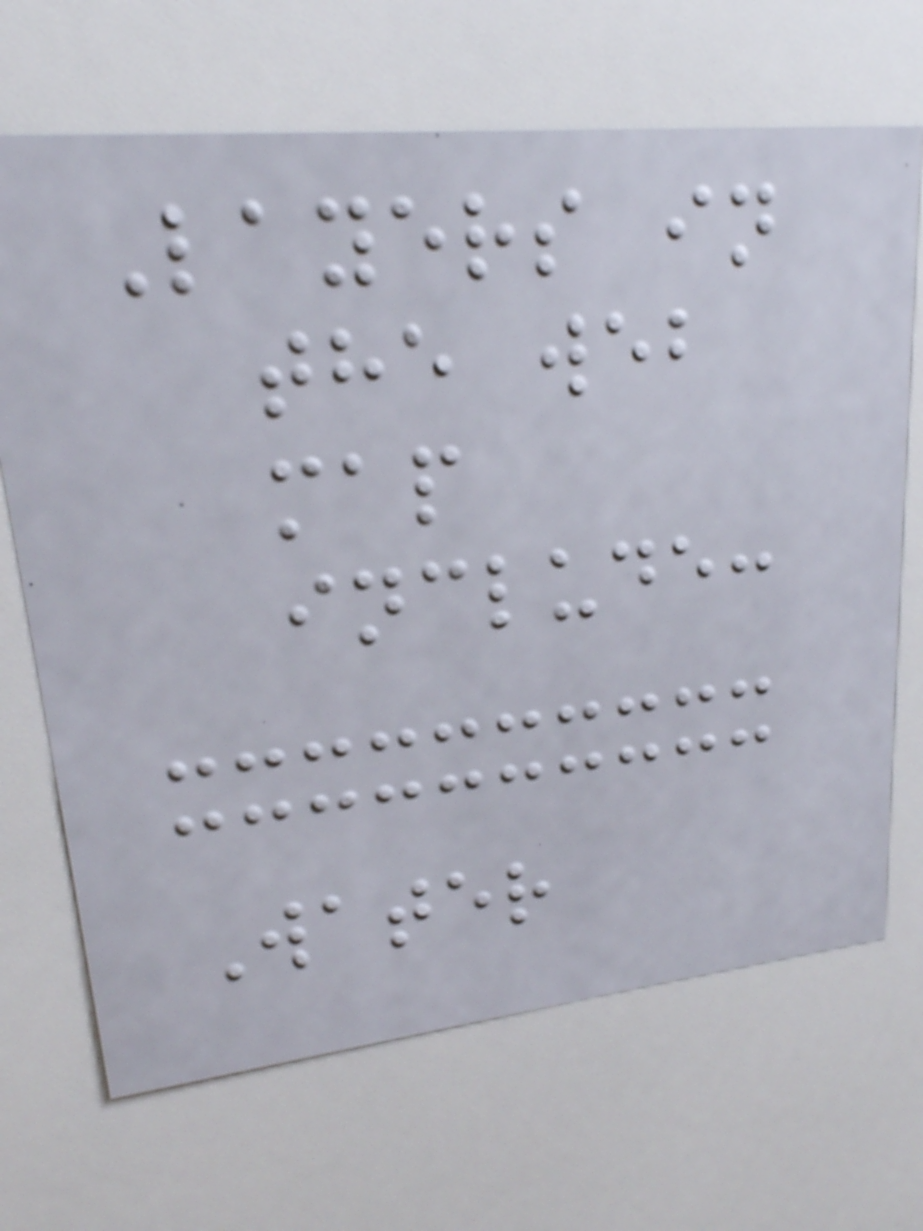Layers in
the web
map
include:
Water
